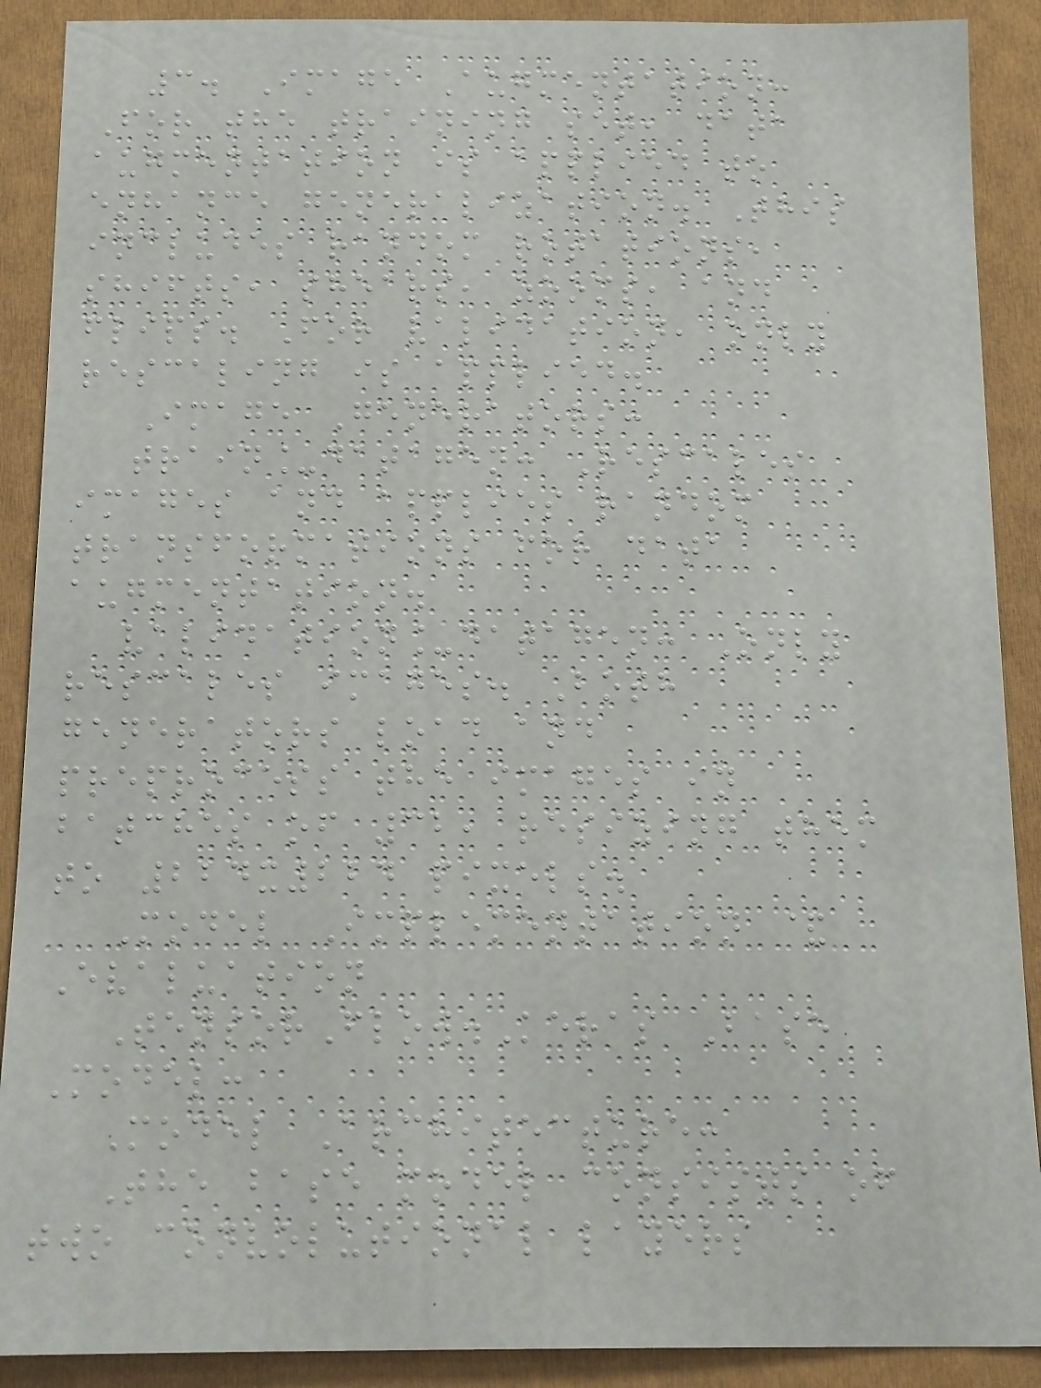3. Image Augmentation:
For the training set, data
augmentation is applied to
enhance generalization. This
includes random rotations,
shifts, shears, zooms, and
flips. For validation, only
rescaling is applied.
Image Generators:
train_datagen: Rescales
images and applies random
transformations for data
augmentation.
validation_datagen: Only
rescales images. Both
generators load and
preprocess the images in
batches of 32, resizing them
to 224x224 pixels.
Model Implementation &
Evaluation
TensorFlow.Keras Base
Model:
Model Architecture:
The base model consists of
two convolutional layers
